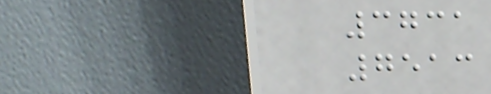3731
7513
